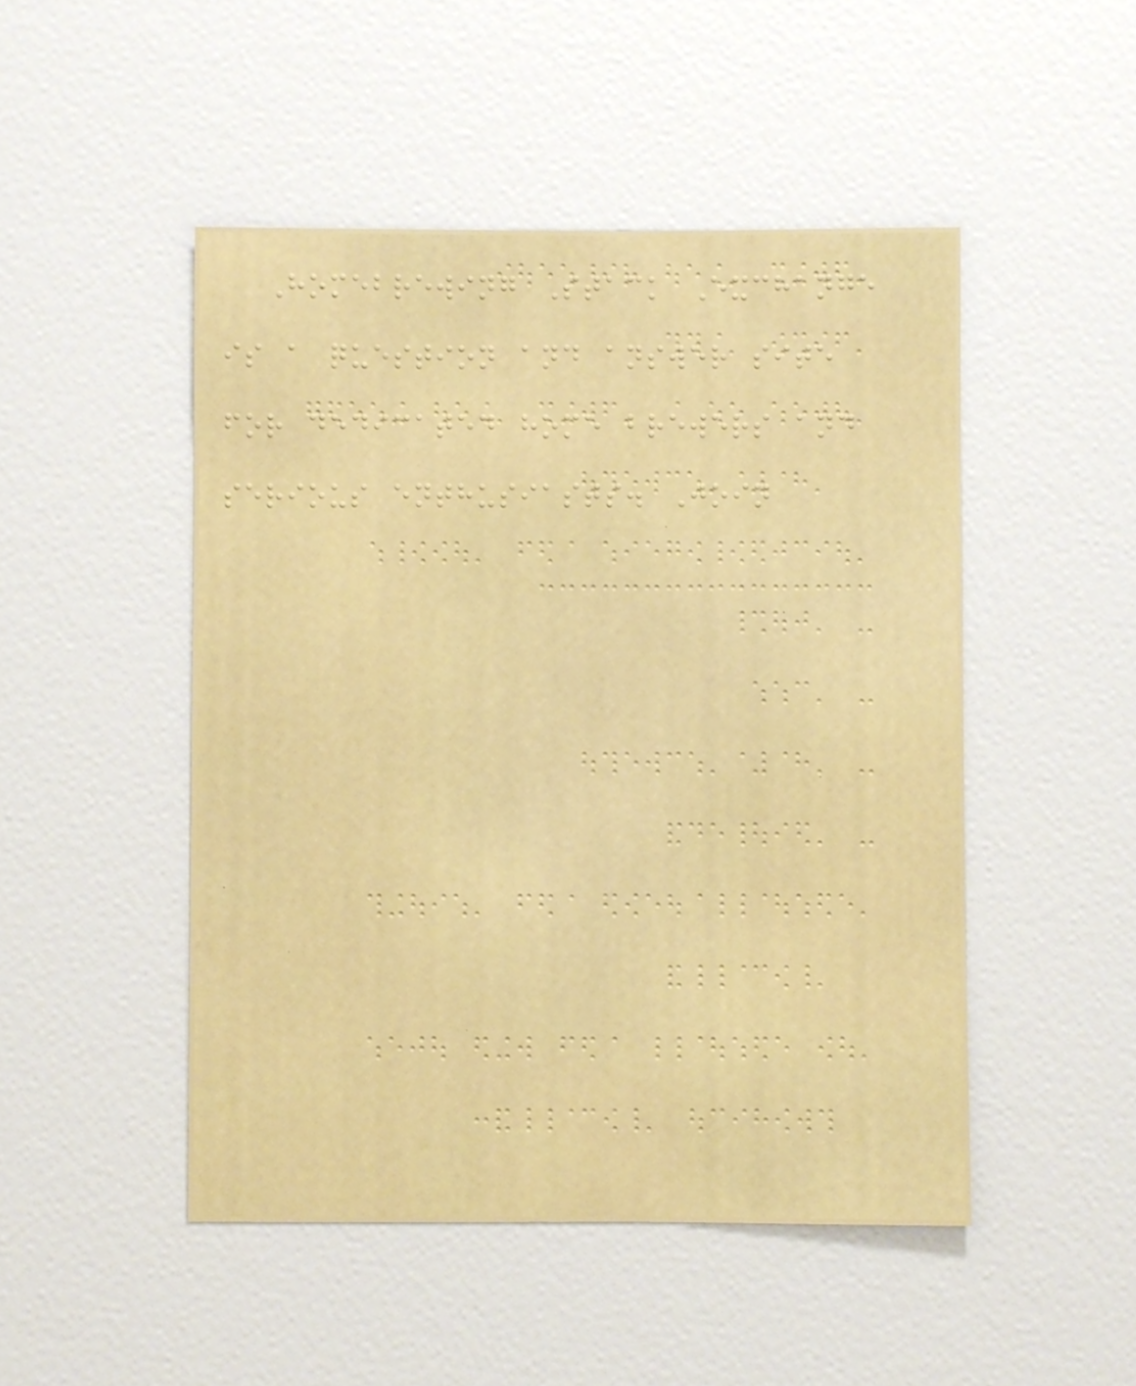Homebrewing Stack Exchange
is a question and answer site
for dedicated home brewers and
serious enthusiasts. Join
